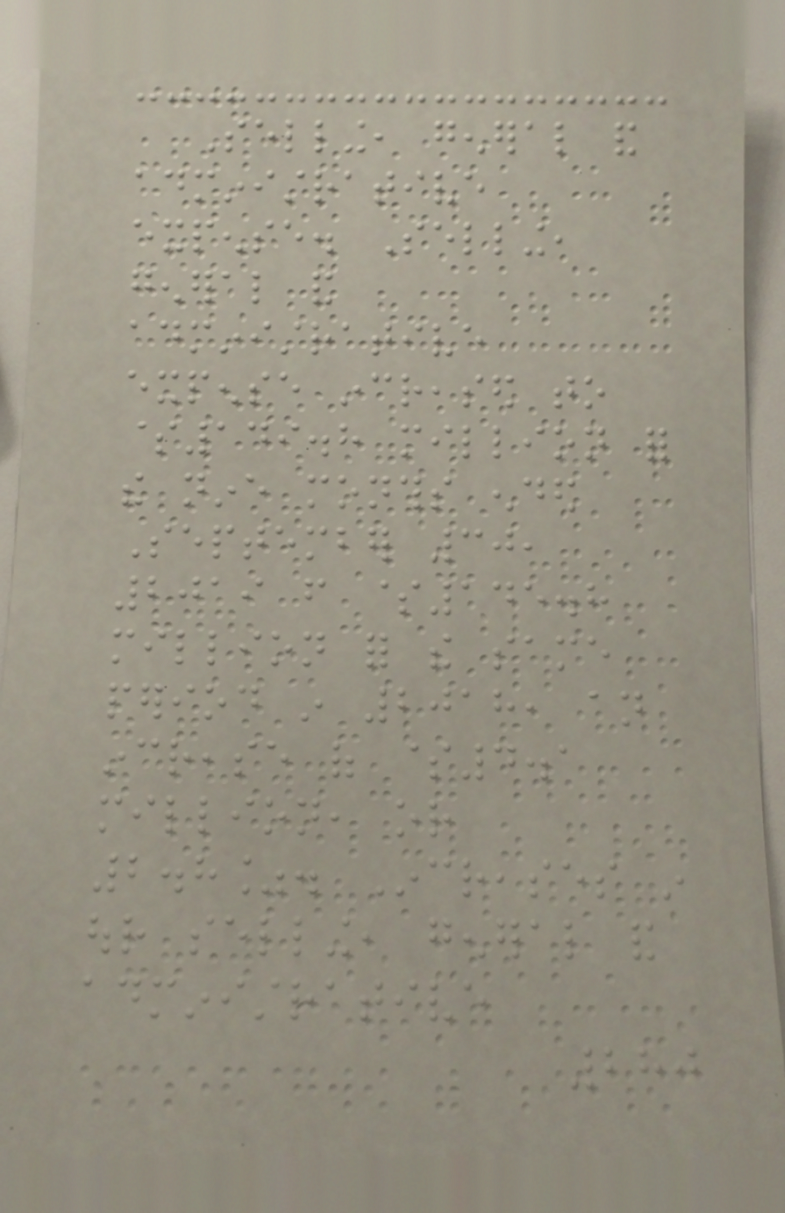Selling, general and
administrative
expense. Selling,
general and
administrative
expense increased to
$149.8 million for
the nine months ended
September 30,
2019 from $145.8
million for the same
period in 2018, an
increase of $4.1
million, or
2.8%. Increases in
our selling, general and
administrative
280
